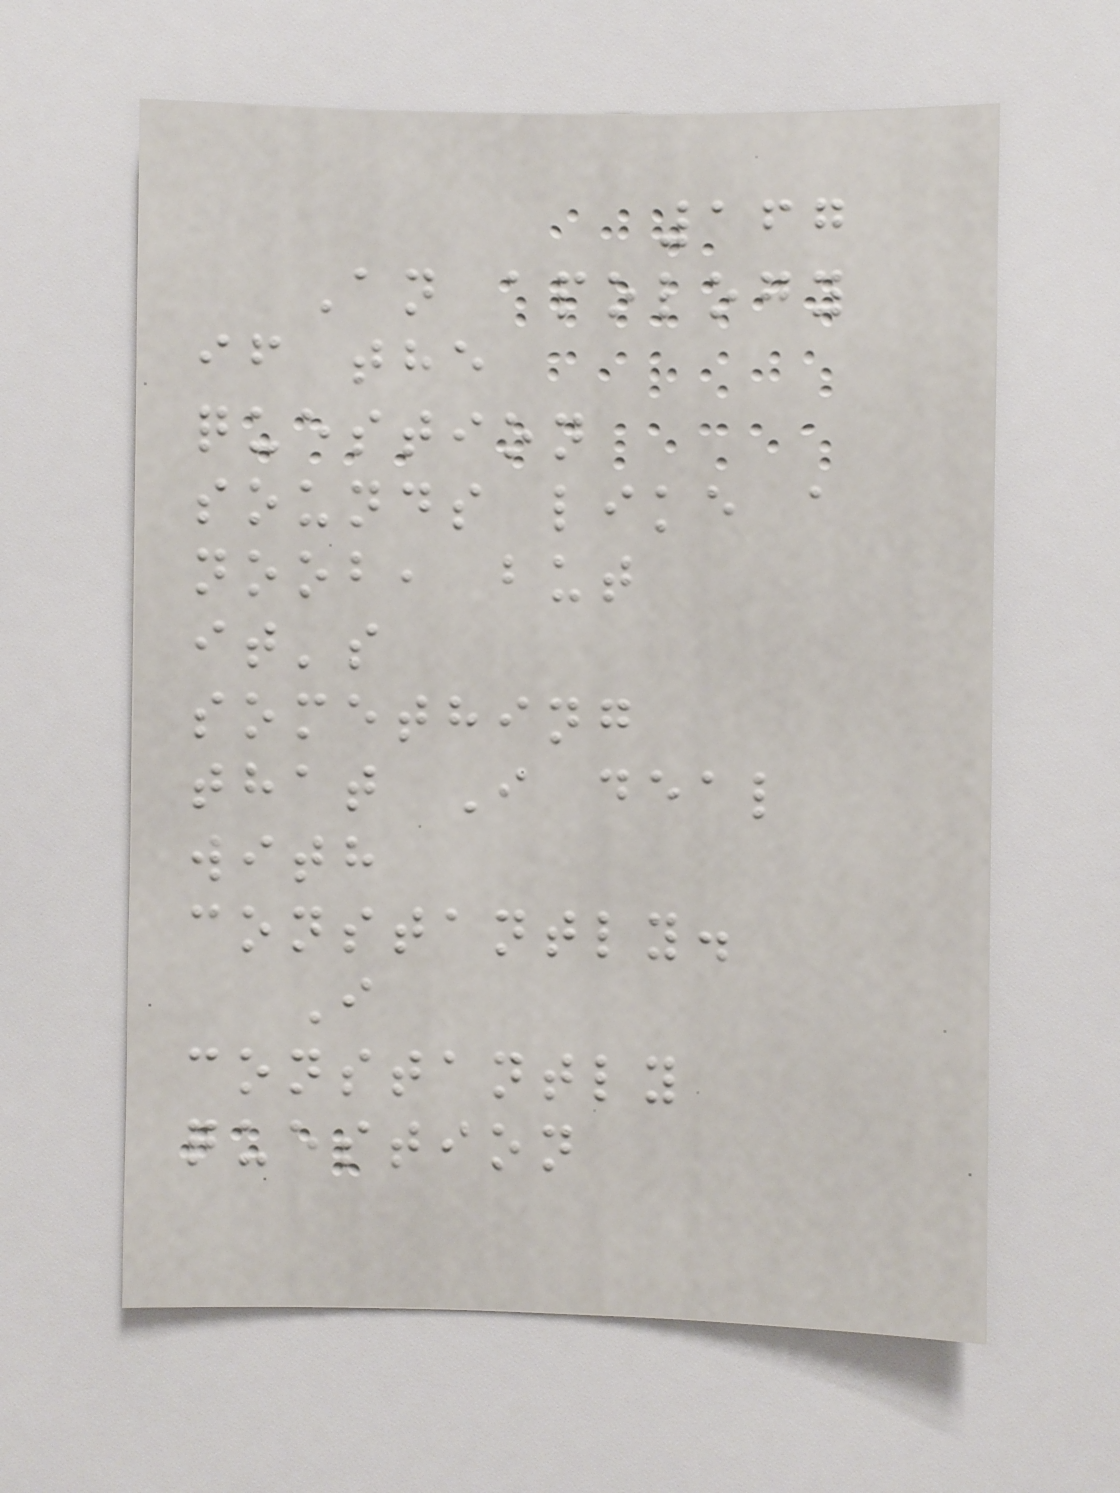167
An apology
if the
question
sounds like a
noob, but
it's
something
that I deal
with
constantly.
I
constantly
question
